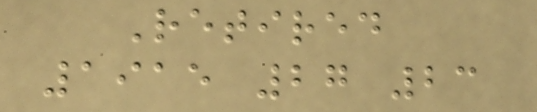Retired
1915 27 23
